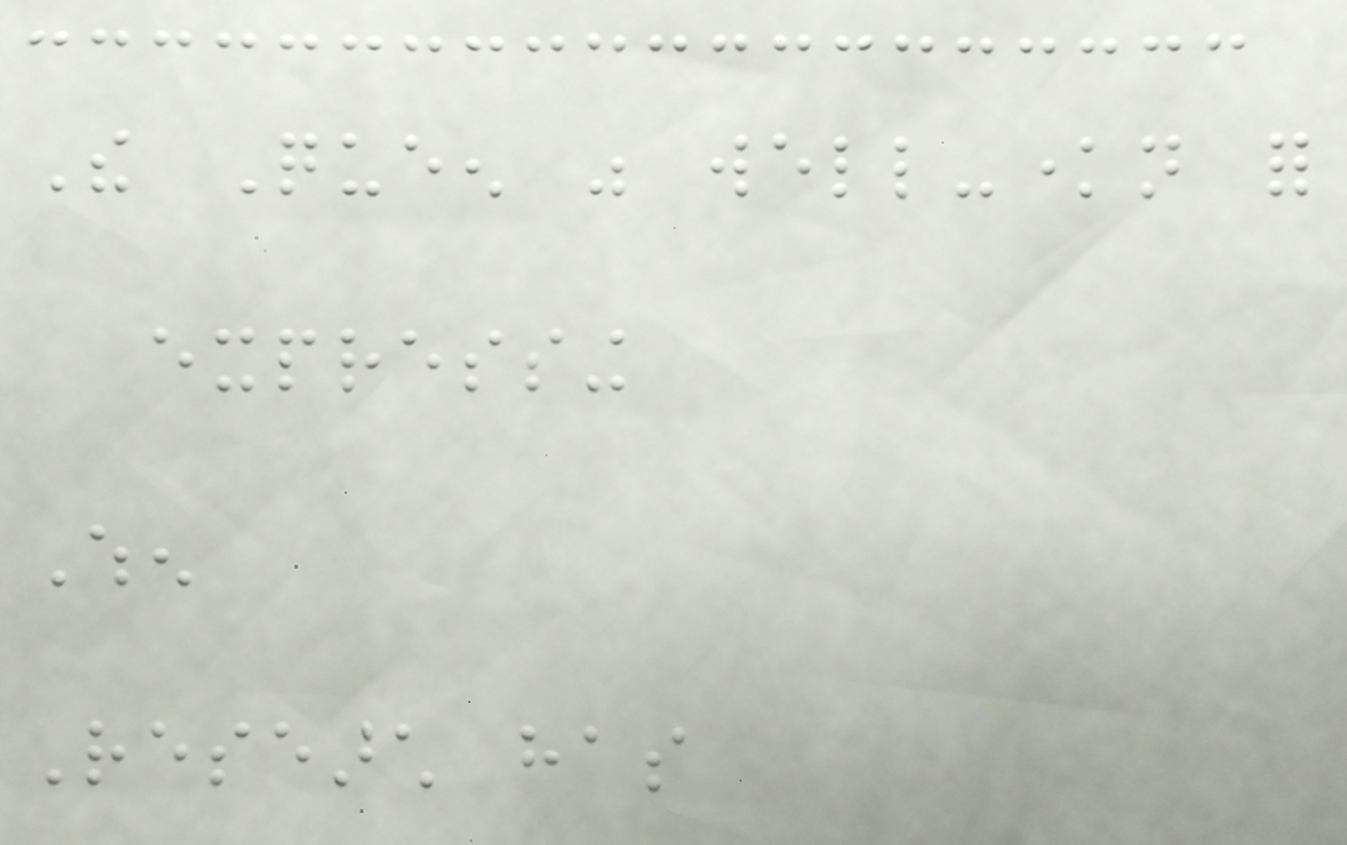The Queen was well-known for
expressing
When
Research has
